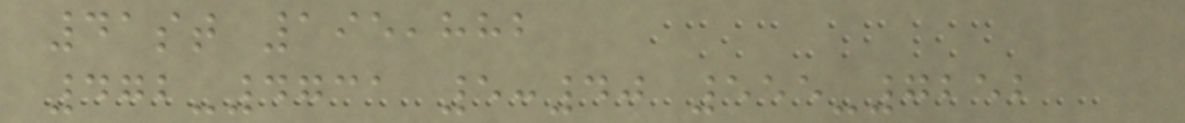41st 195,882
472-4731 5:40 555-7252
